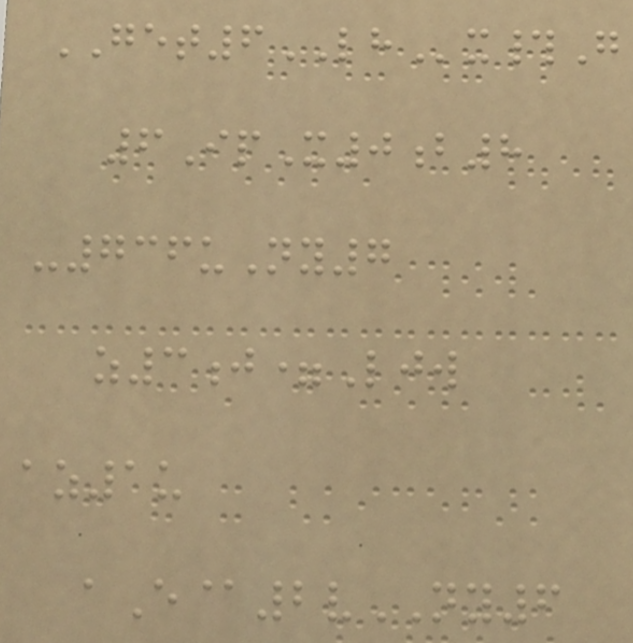GET6LHx#G
6IpX0b8
-736uNy7
z3j=Ljw
az1u
aE@2vNY6
